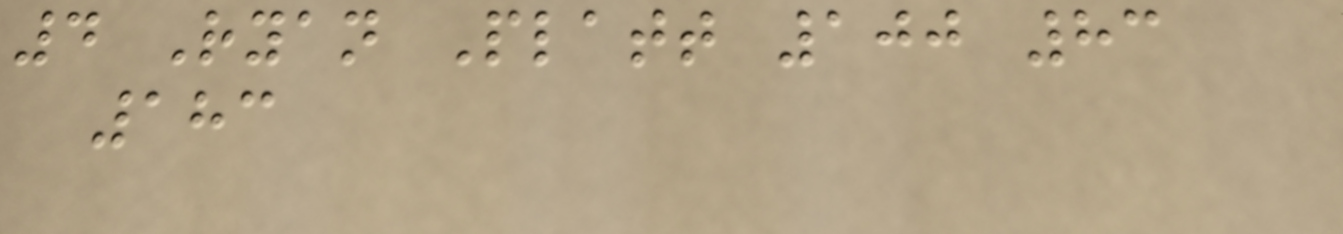4 Ryan Platt 100 83
183
